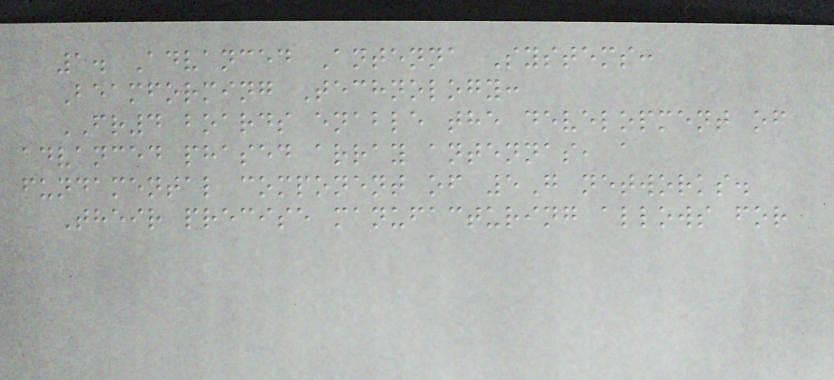1. Advanced Antenna Systems:
Beamforming Technology:
FR4 boards enable the development of
advanced phased array antennas, a
fundamental component of 5G networks.
Their precise manufacturing allows for
